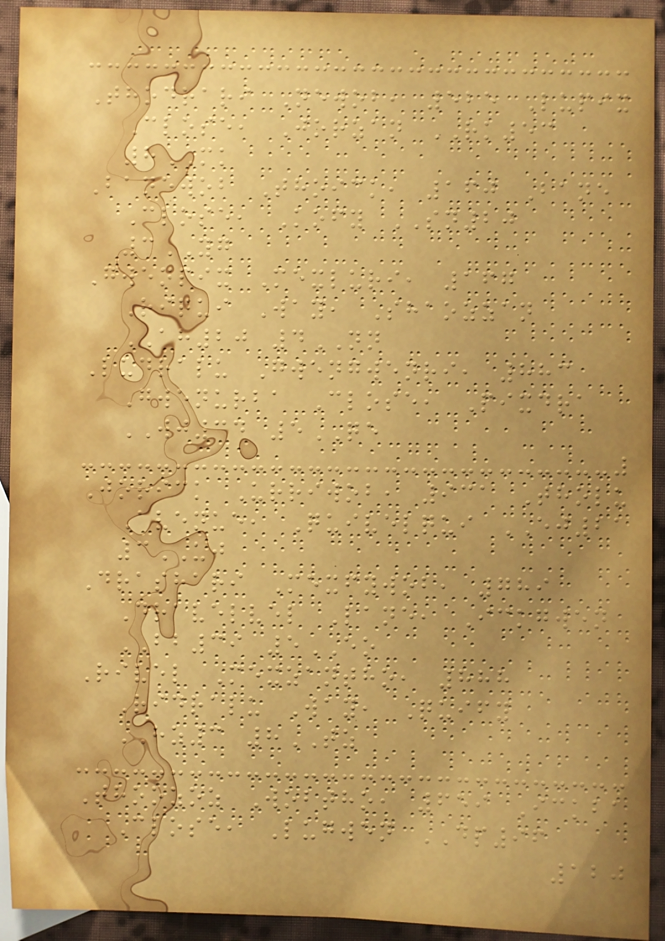Thodrari Newob, 525 Lupix
Close, Jorzan RK53
8MK
Banewob Thoick, 160 Bane
Close, Kofy SN20
3YG
Gwenpix Mexluri, 167
Riqui Way, Shaozzan
AH20 4NN
Ludralu Gwengwenri, 883
Gwenurba Close, Pixdra
WJ34 5QE
Jorick Urriwob, 931 Tholu
Avenue, Quivelqui EJ21
3UJ
Drashari Mexfywob, 789
Dravelvel Lane, Ickgwen
BB39 5EO
Rivel Mexzantho, 888
Ridralu Way, Quify
HZ3 8TZ
Thoozoz Wobtho, 659 Ickba
Close, Lugwen DP96
120
